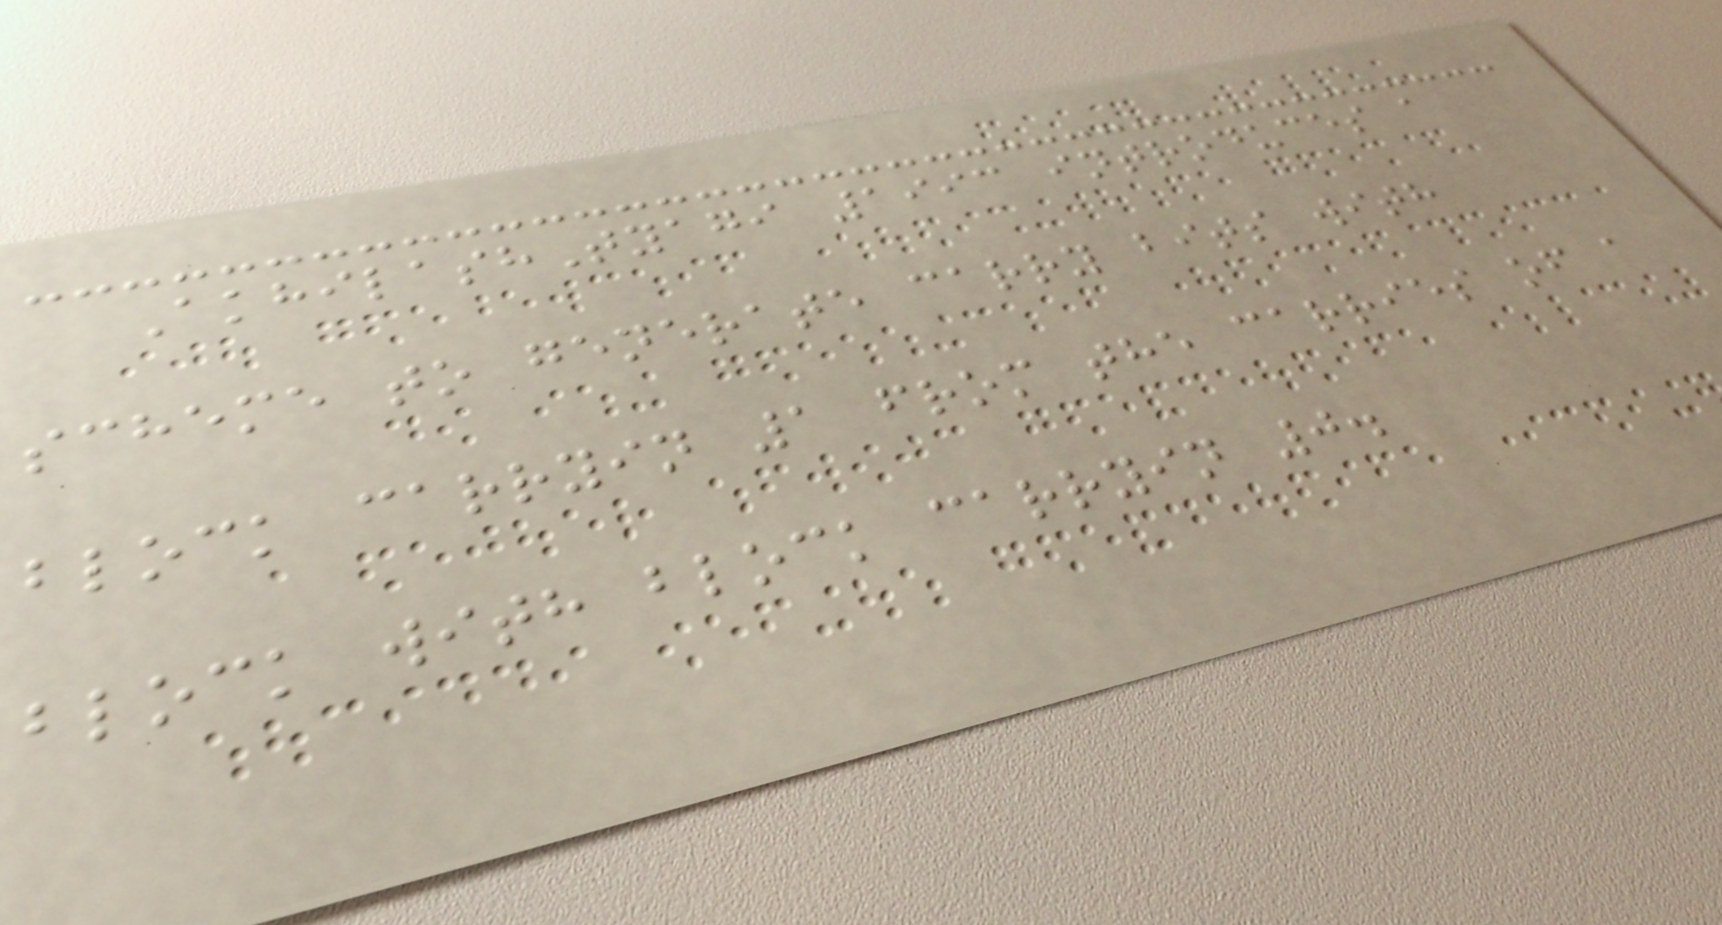AkhilashTyagi 1993 introduces a
scheme to generate carry bits with
block carryin 1 from the carries of a
block with block carryin 0.
